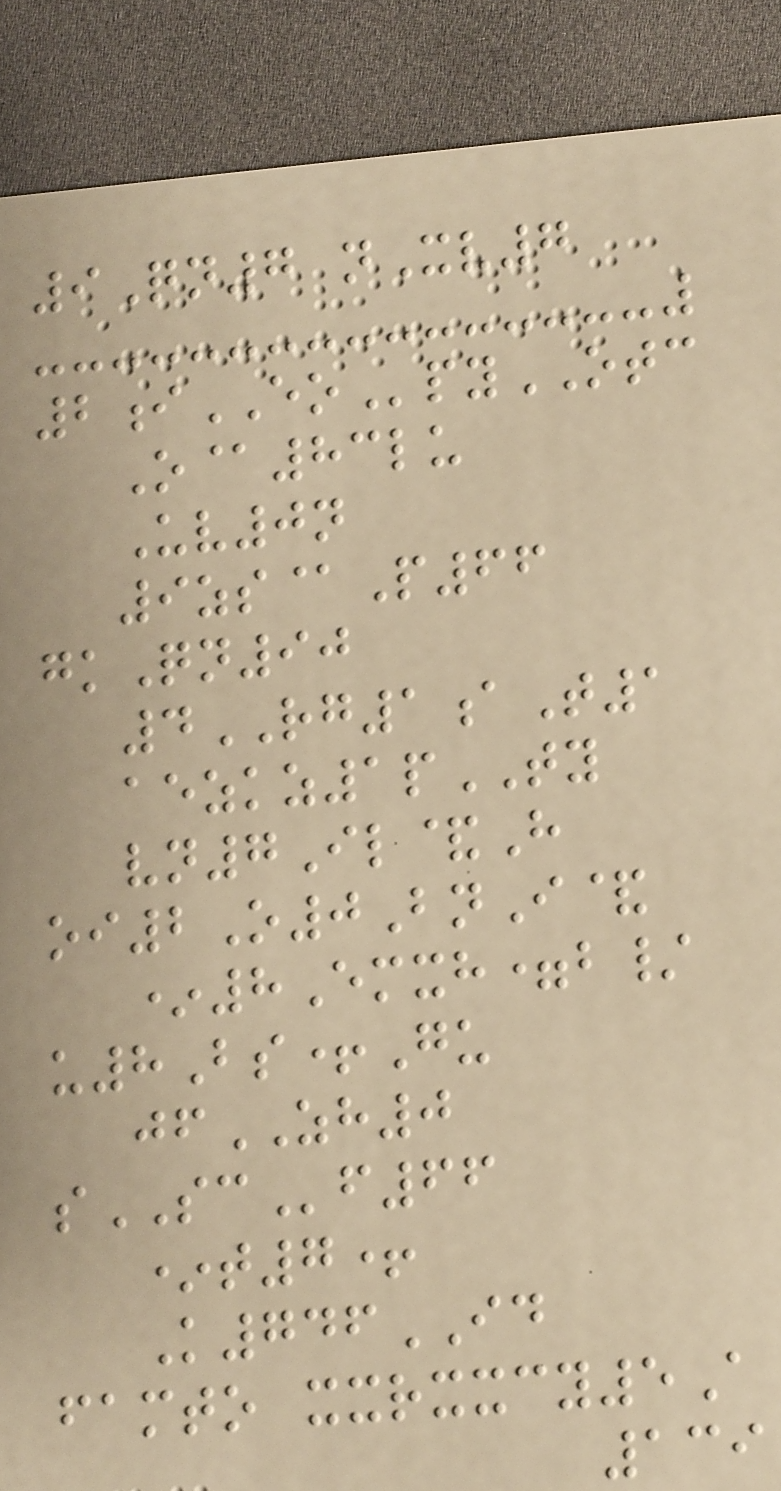9Qn7 nXv7
2iEOpyOTC
O@83lu
Uv0n
9zs@P66
gkQn90
4RG1aT1
aezkz1pTY
vn7Il&H
oi2O0BnI&
*8Emxh=b/
u8Bs+Gu
jfZH0
sSCf66
*t7+
K746ID
famto xxrxxcy5A
139
